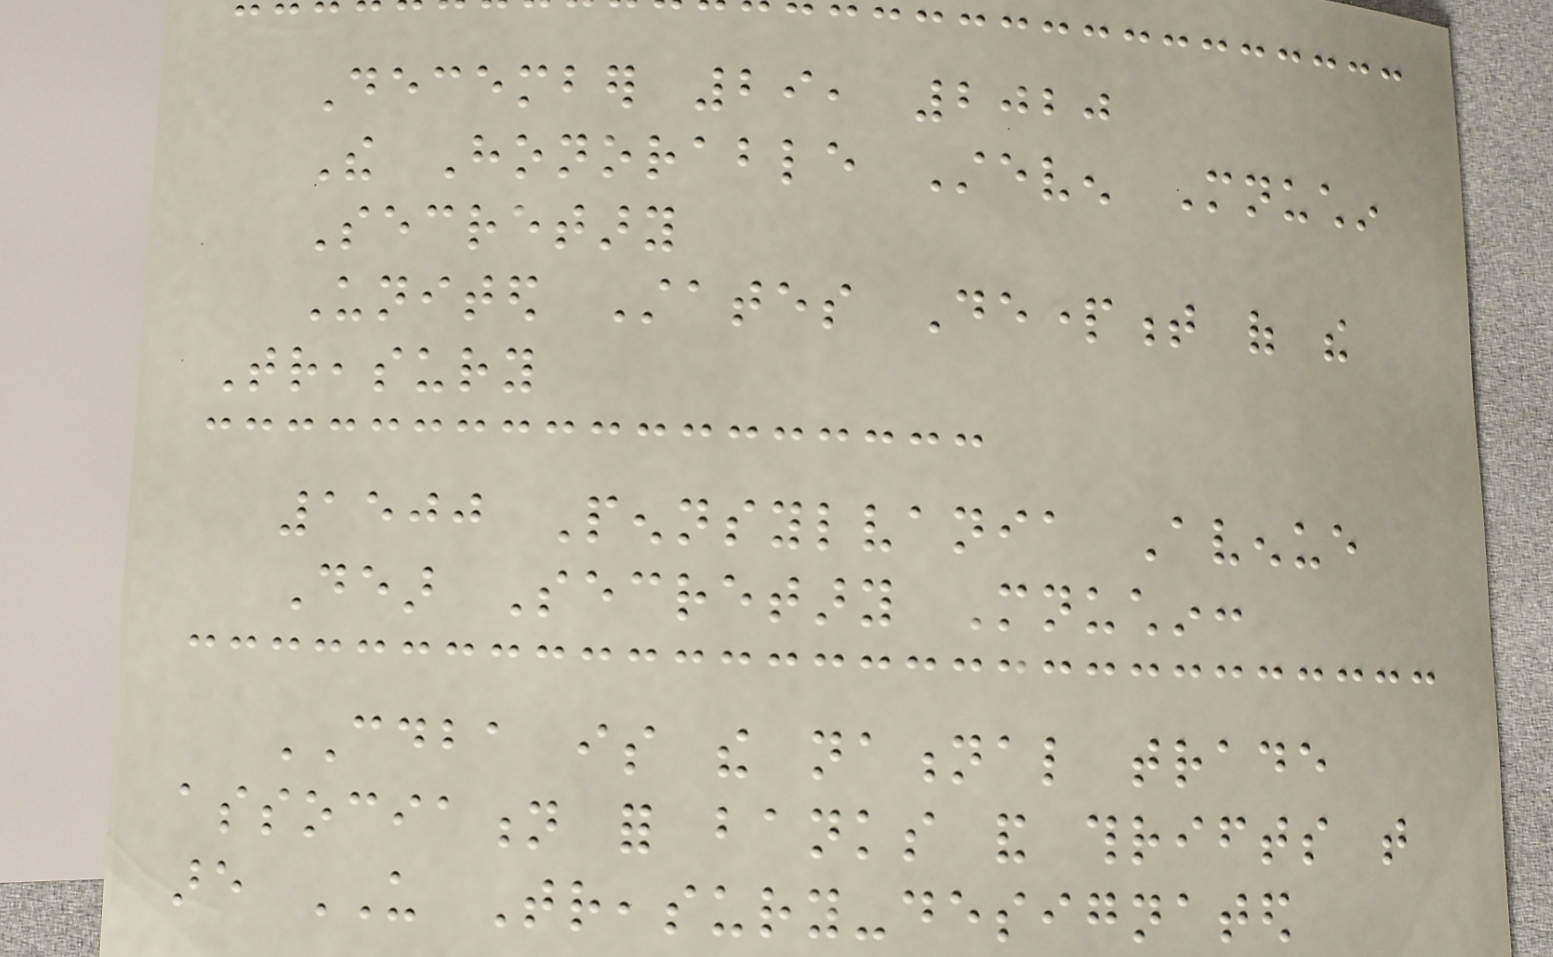December 29, 2020
The Honorable Steven Mnuchin
Secretary
United States Department of the
Treasury
1500 Pennsylvania Avenue
Dear Secretary Mnuchin:
CDBA is the national trade
association for banks and thrifts that
are US Treasury-designated
